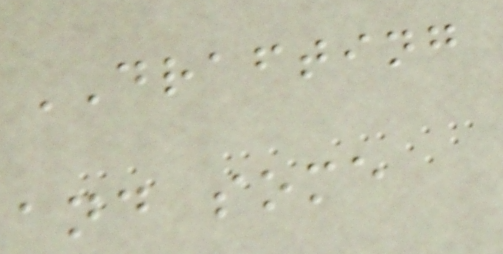DRAFTING
and some
